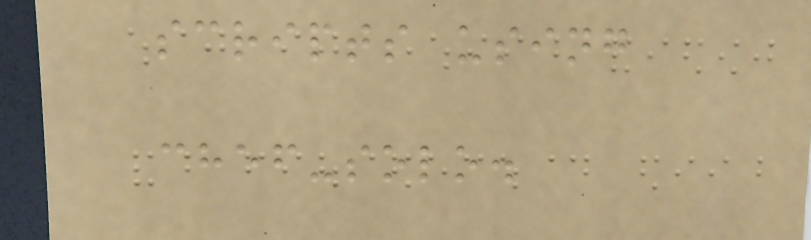scripts using
chef-solo.
